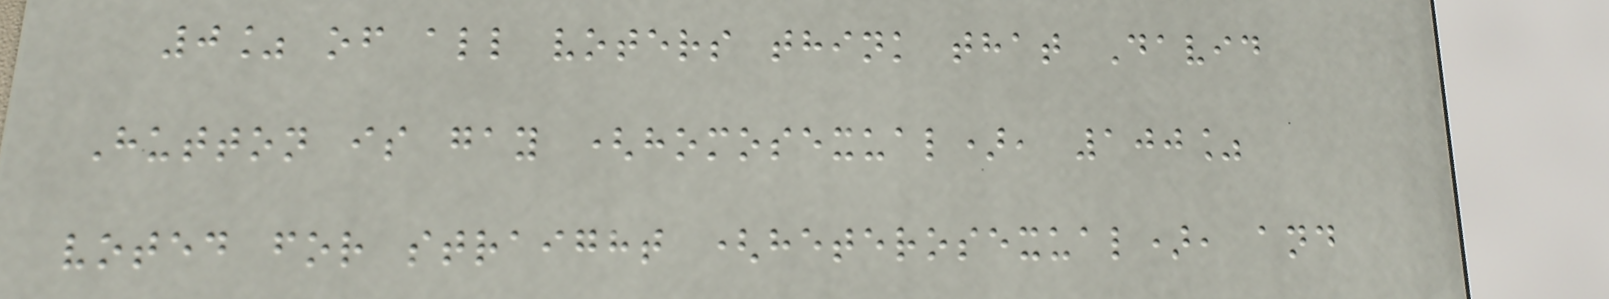0% of all voters think that David
Hutton is gay (homosexual), 100%
voted for straight (heterosexual), and
